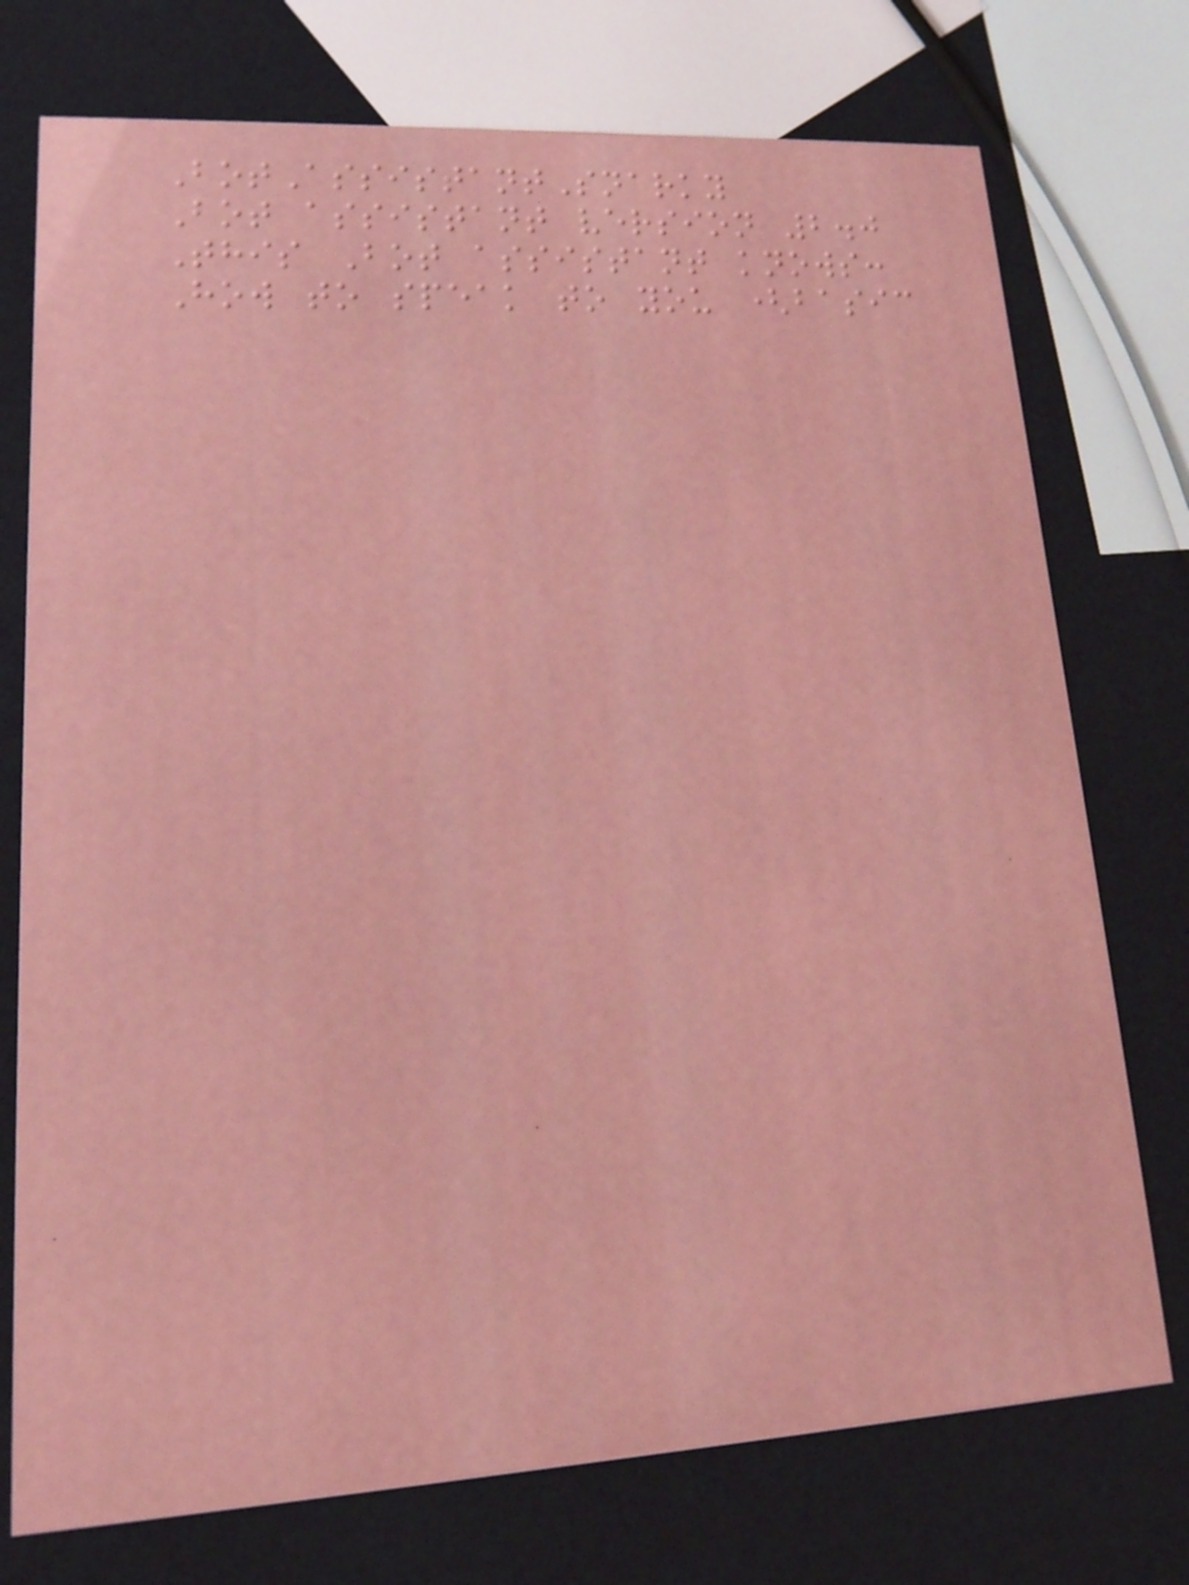BotAssistantSnarky
Bot assistant version 2.0
This Bot assistant knows:
How to speak to you (basic
